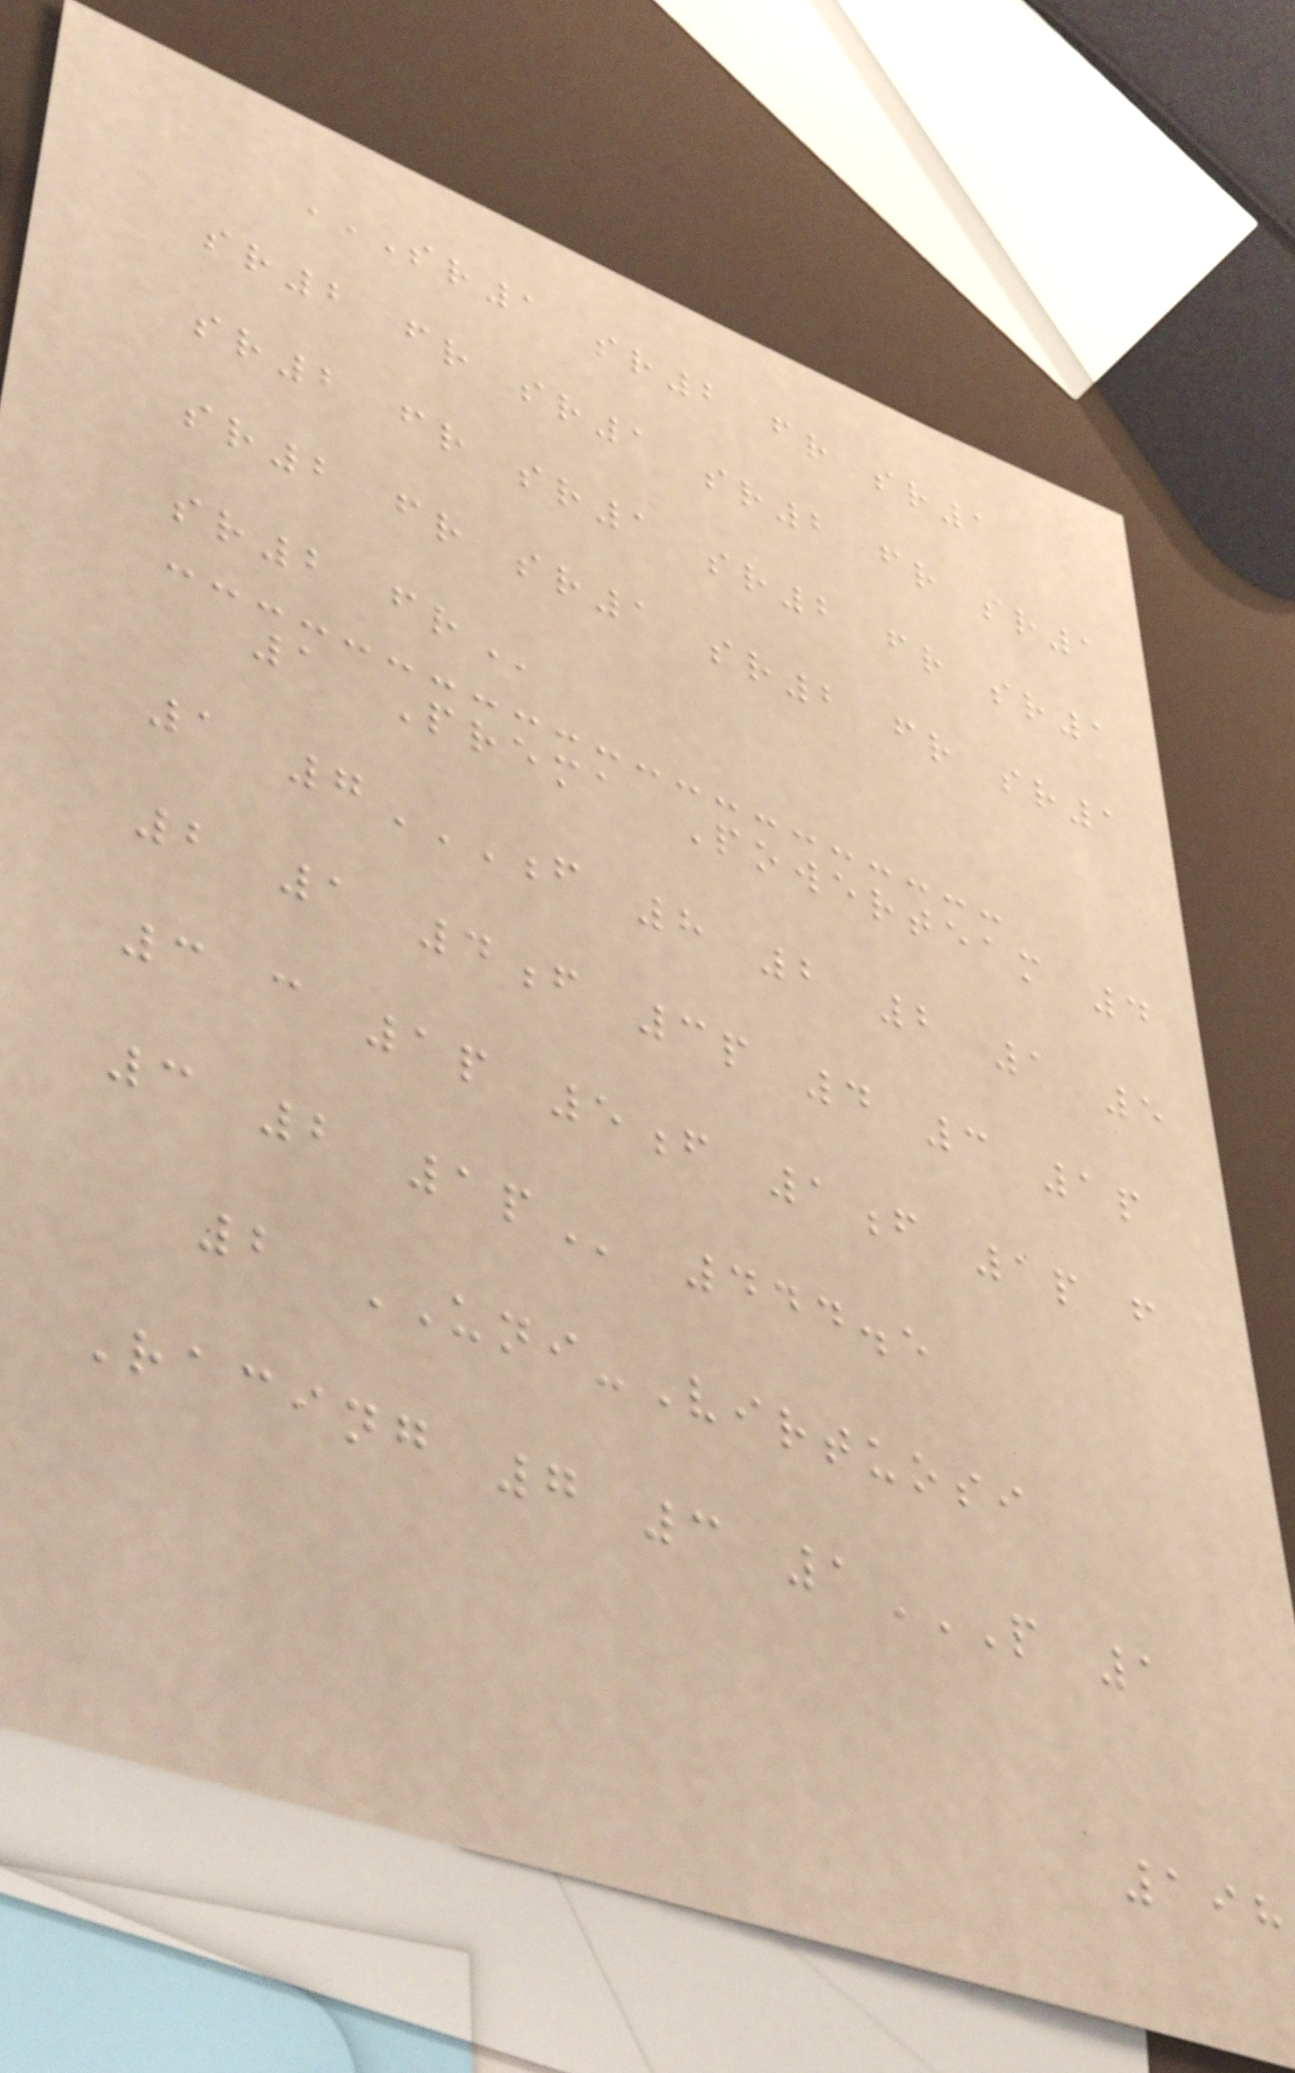SR1 SR2 FR SR1
SR2 FR SR1 SR2 FR SR1
SR2 FR SR1 SR2 FR SR1
SR2 FR SR1 SR2 FR SR1
SR2 FR
1 Prema Powerteam 4
1 7F 8 2 2 1 5
2 1 4F 3P 4 3 1P
3 C 1P 5F 1F 1P F
3 2 1P 444.5
2 UNI-Virtuosi
Racing 7 3 1P 1
198
